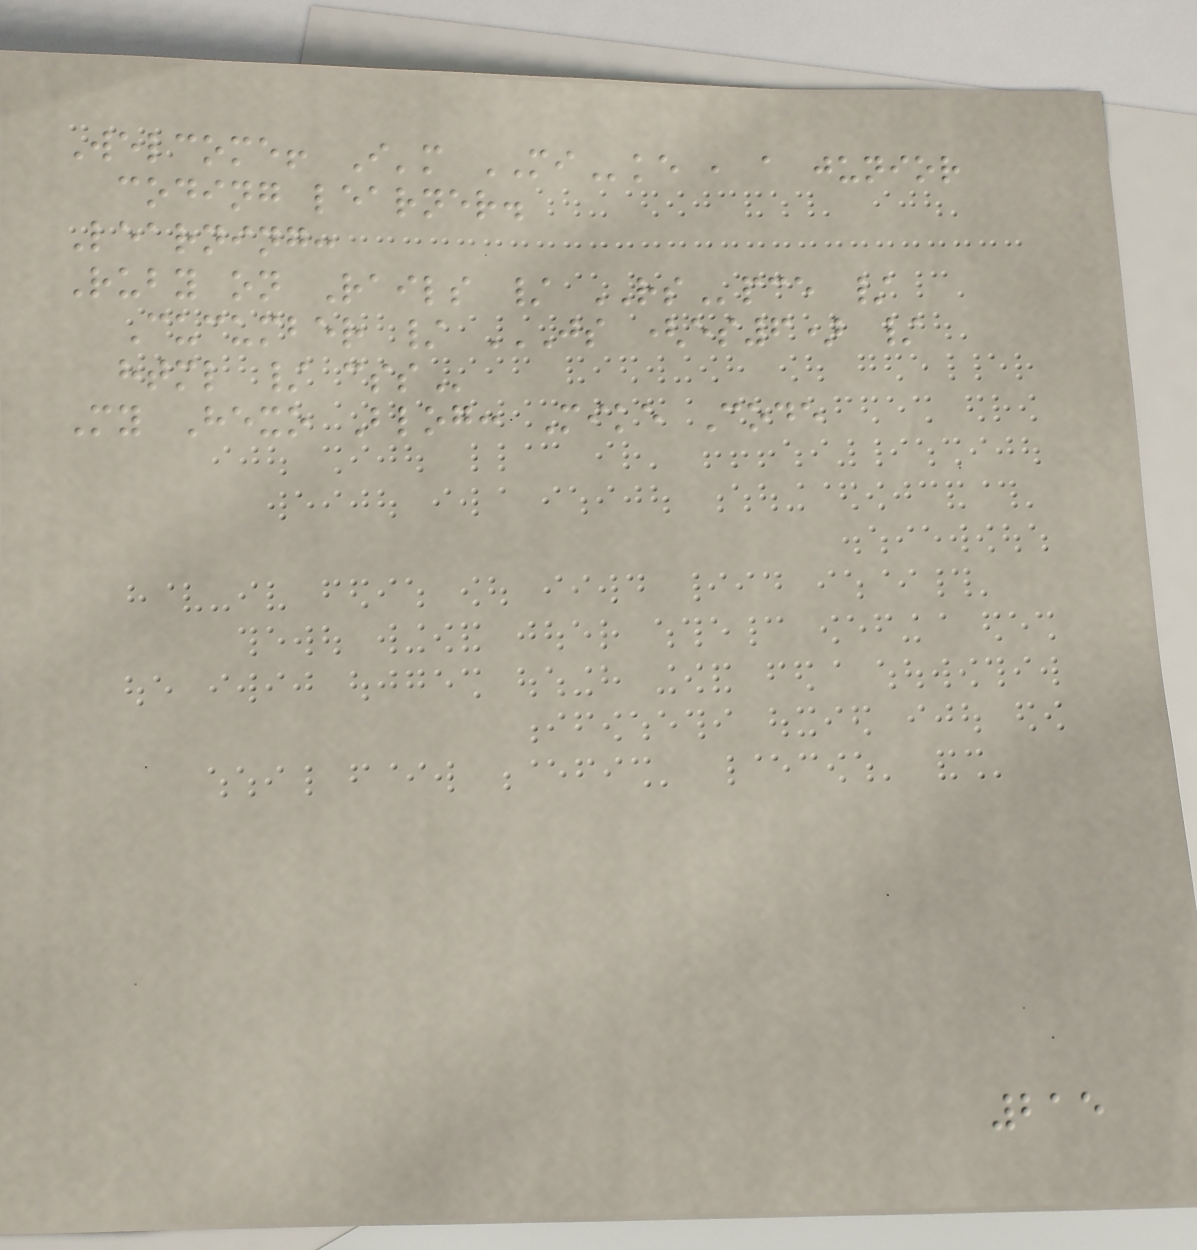Welcome! I'm MIke , a junior
coding learner.
Learning:
Ruby on Rails / RSpce /
Cucumber / JS (ES6) /
HTML / CSS
My Hexo Blog: Mike Code
215
